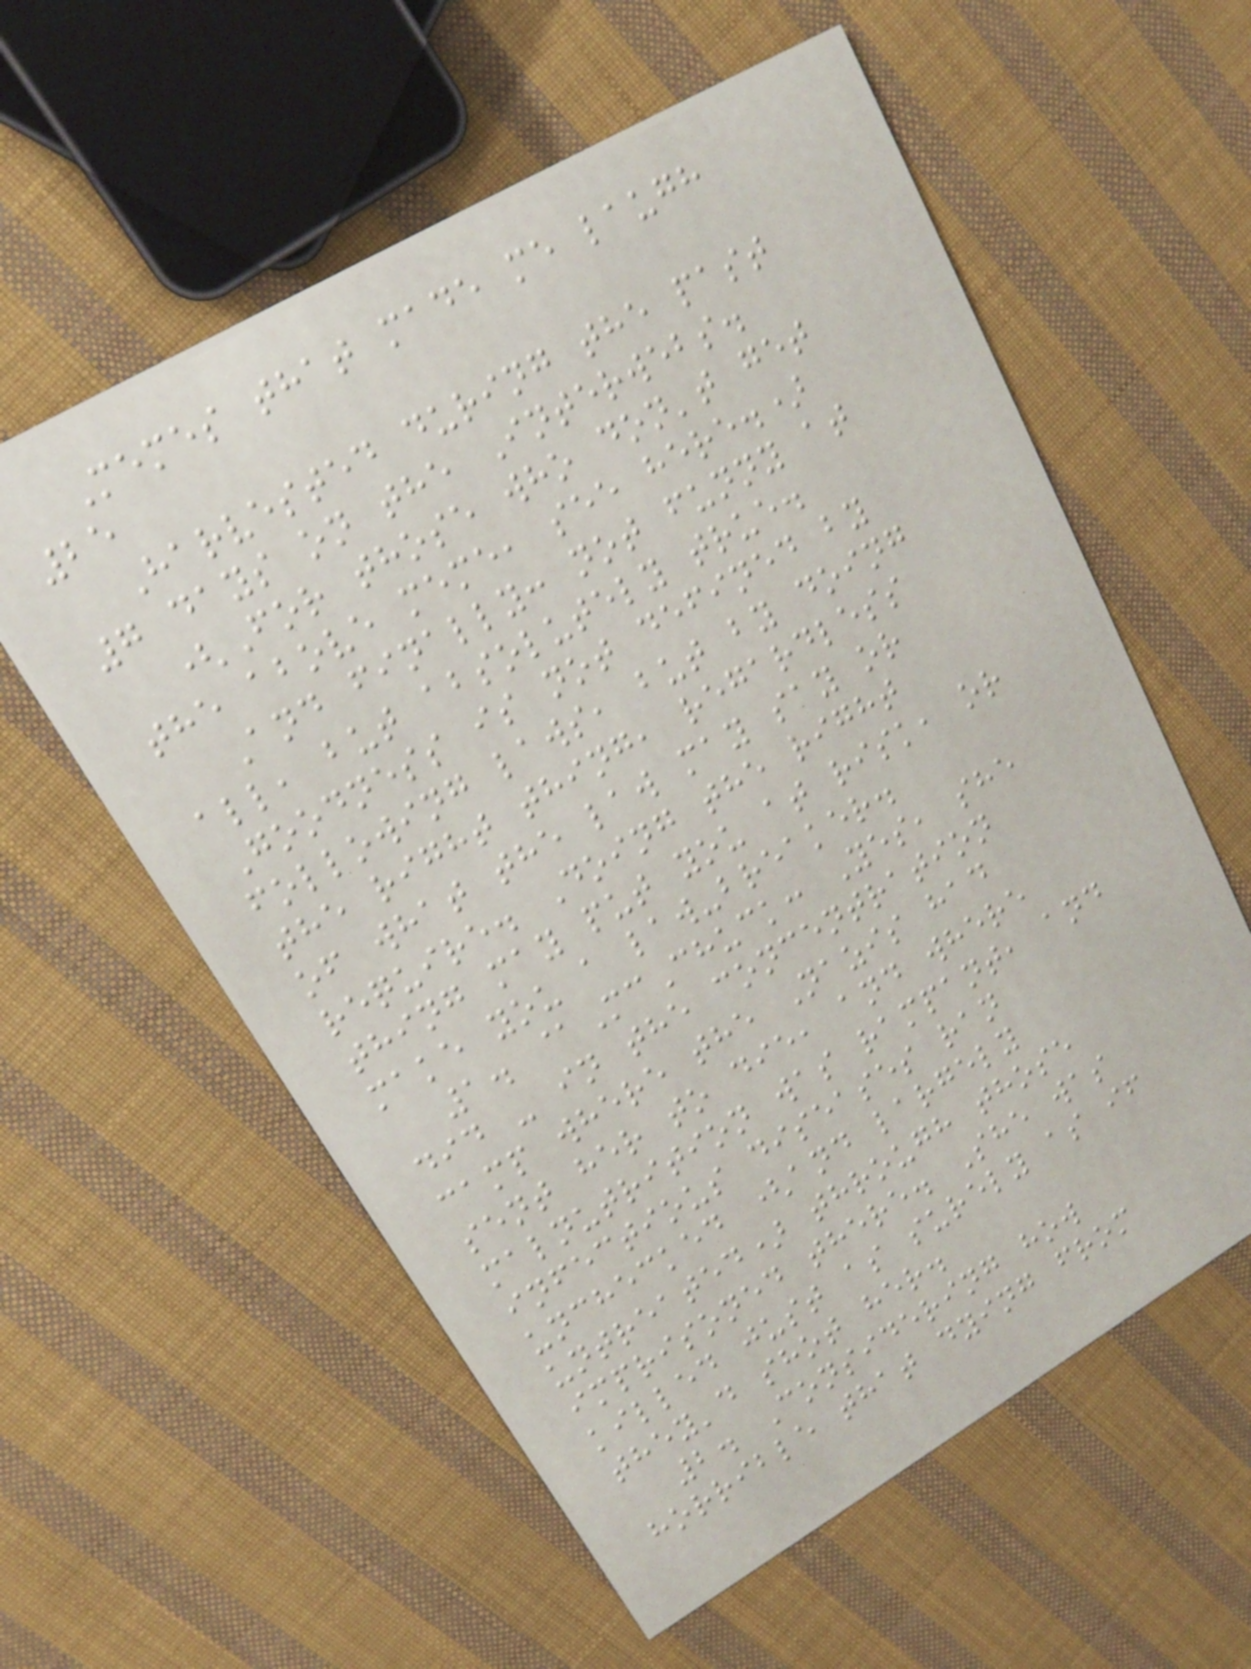Memes that made me laugh
25
Harvested during the past
7 days on the Interwebs.
(For those who don't get
the above meme, see here.)
And finally: not funny at
all, but absolutely true.
Goodness is not defined by
following laws, but by doing
the right thing, regardless
of what the law may say or
require. Doing the right
thing may put you at risk, or
make you a law-breaker.
1. @McChuck: Yes, she
did - in the concentration
camp where the Nazis had
sent her to die, and where
malnutrition was rampant, and
infectious diseases ran
unchecked (and largely
untreated) through those
imprisoned there. She was
killed just as surely as if
they'd shot her.
2. Considering how
horrible that dying from
